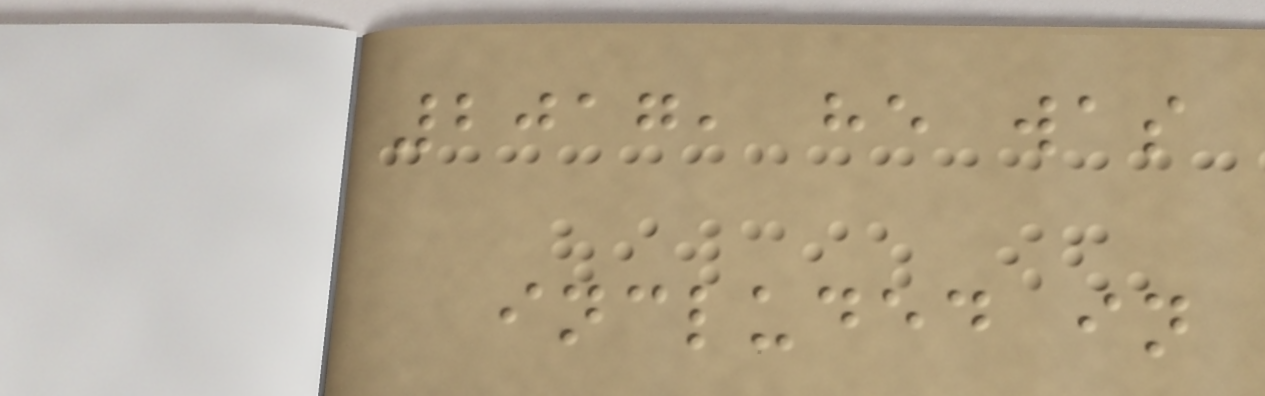2017, he was
included in
